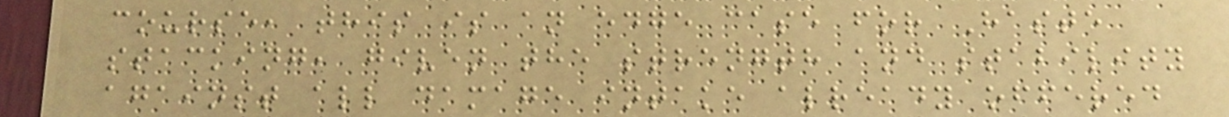course, this is an edge case for Haste
stacking, given the strength and stability
against all damage intake already offered
